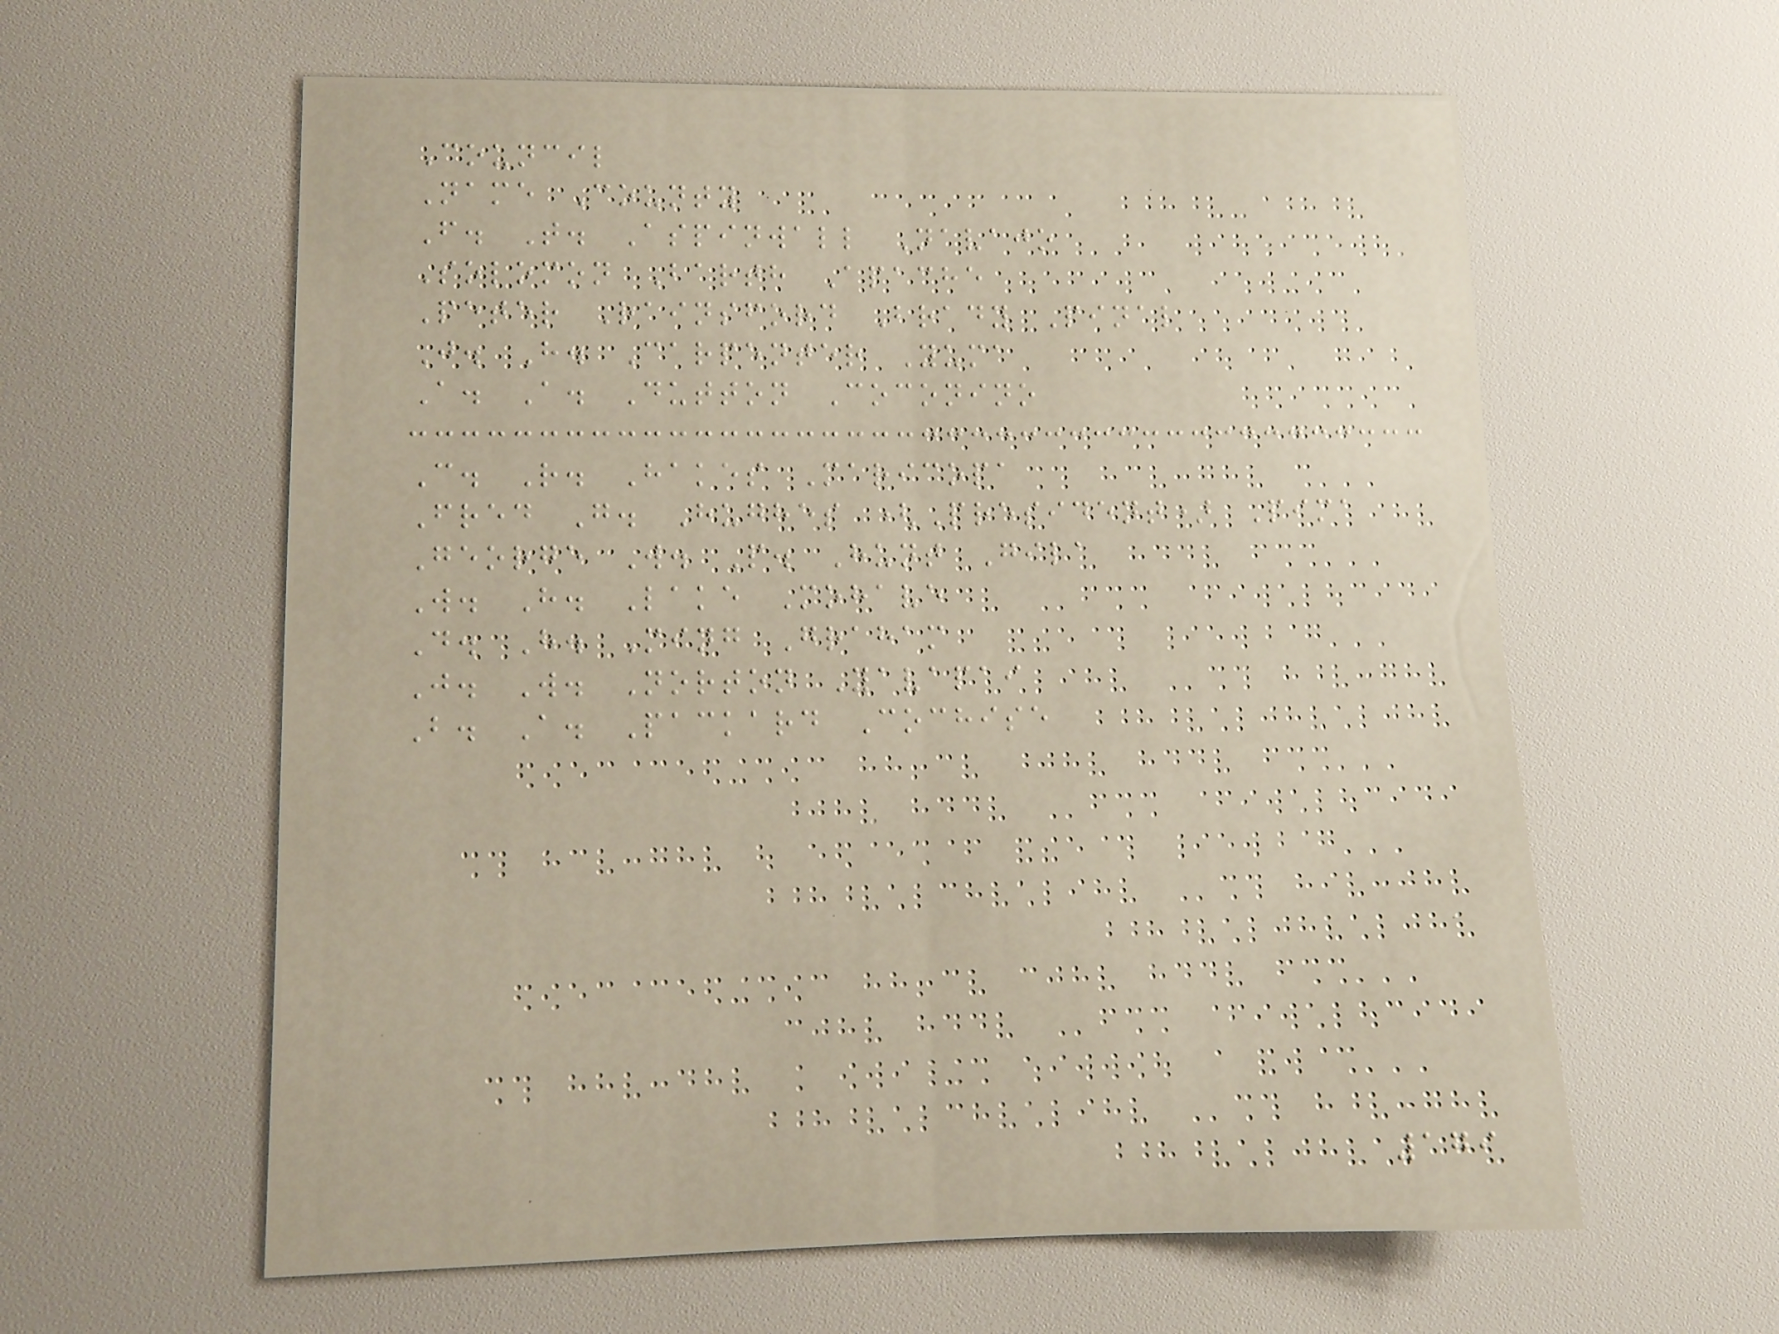Council
Name County
F. T. Aspinwall Navajo
Solomon Barth Apache
Peter Rainsford Brady Pinal
J. H. Carpenter Yuma
A. A. Dutton Coconino
C. R. Hakes Maricopa
Fred G. Hughes (President) Pima
George W. P. Hunt Gila
W. H. Lake Mohave
D. H. Ming Graham
J. W. Norton Yavapai
B. A. Packard Cochise
179
